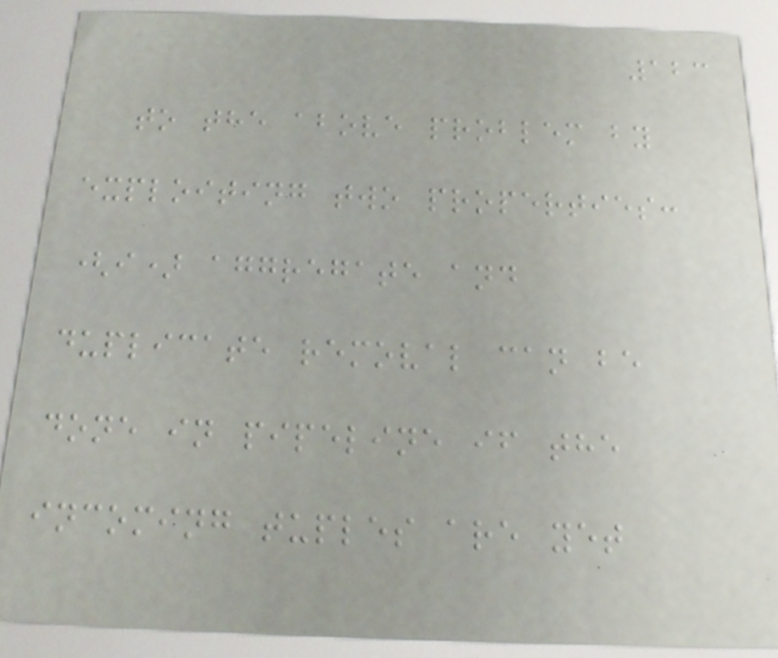123
to the above problem by
exploiting two properties:
(i) aggregate and
duplicate removal can be
done in pipeline if the
incoming tuples are yet
